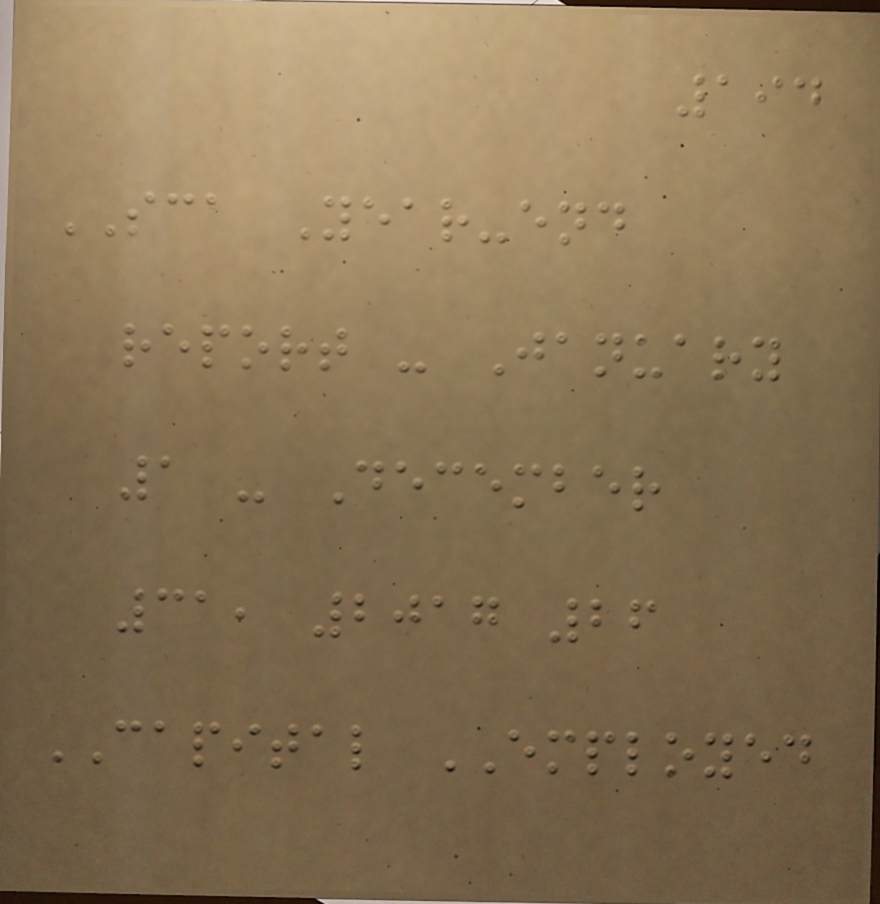194
SCA Year-end
report - January
1 - December
31, 2017 26
CAPITAL EMPLOYED
